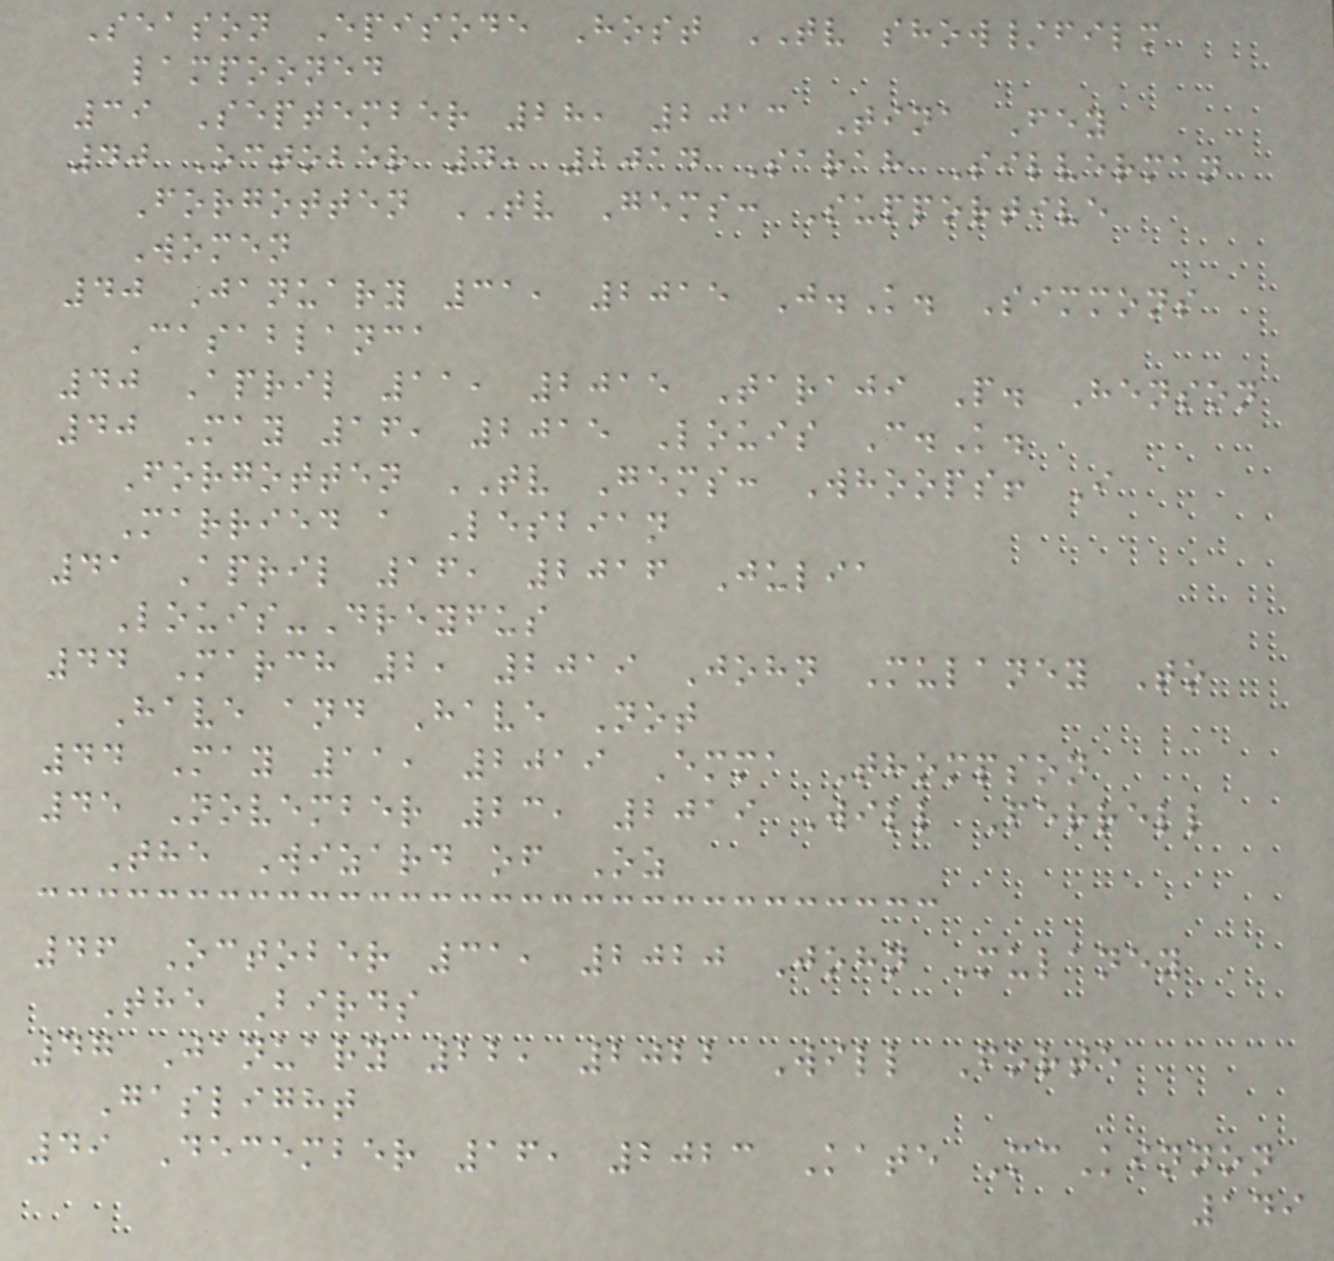Season Episode Host TV show/film
lampooned
39 September 28, 2013 Tina Fey
40 October 4, 2014 Sarah Silverman
Forgotten TV Gems: Supportive
Women
40 January 31, 2015 J.K. Simmons
Casablanca
40 April 11, 2015 Taraji P. Henson
40 May 16, 2015 Louis C.K.
Forgotten TV Gems: Whoops! I
Married a Lesbian
41 April 16, 2016 Julia
Louis-Dreyfus
44 March 2, 2019 John Mulaney To
Have and Have Not
44 May 11, 2019 Emma Thompson
45 November 23, 2019 Will Ferrell
The Wizard of Oz
46 October 31, 2020 John Mulaney
The Birds
47 January 22, 2022 Will Forte
Gaslight
49 December 16, 2023 Kate McKinnon
149
